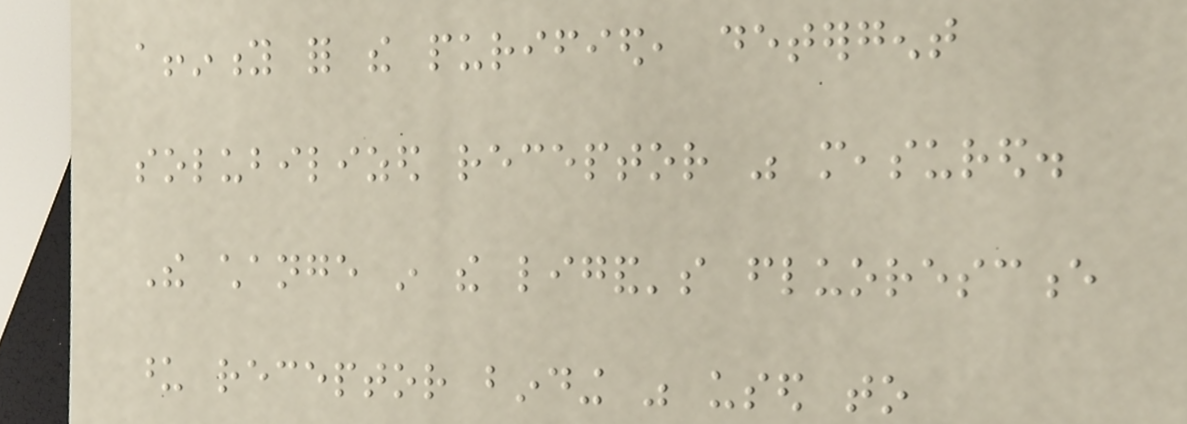affinity for the purified, detergent
solubilized receptor was measured.
The change in the ligand's fluorescence
upon receptor binding was used to
